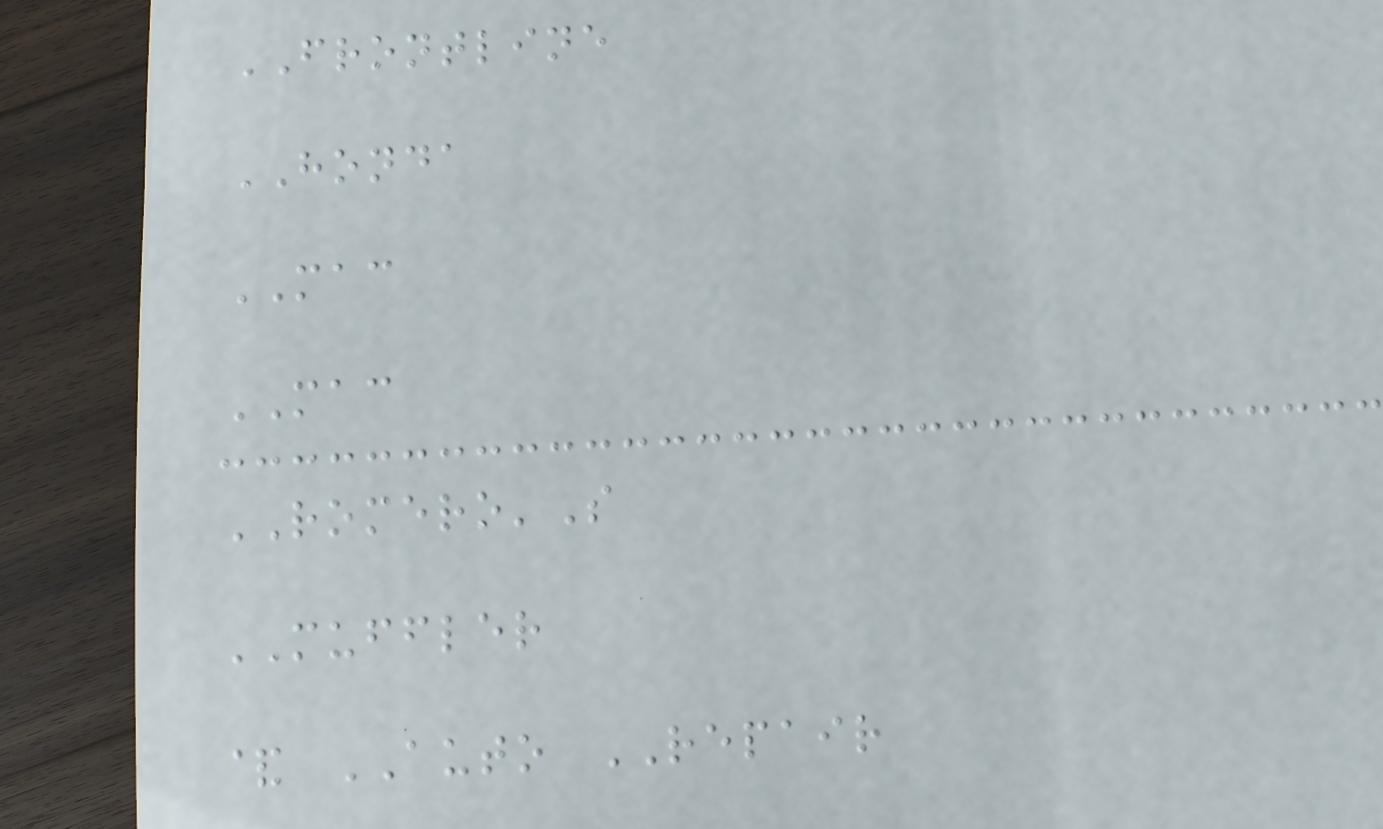FRONTLINE
HONDA
MAC
MAC
ROMERO'S
MUFFLER
& AUTO REPAIR
